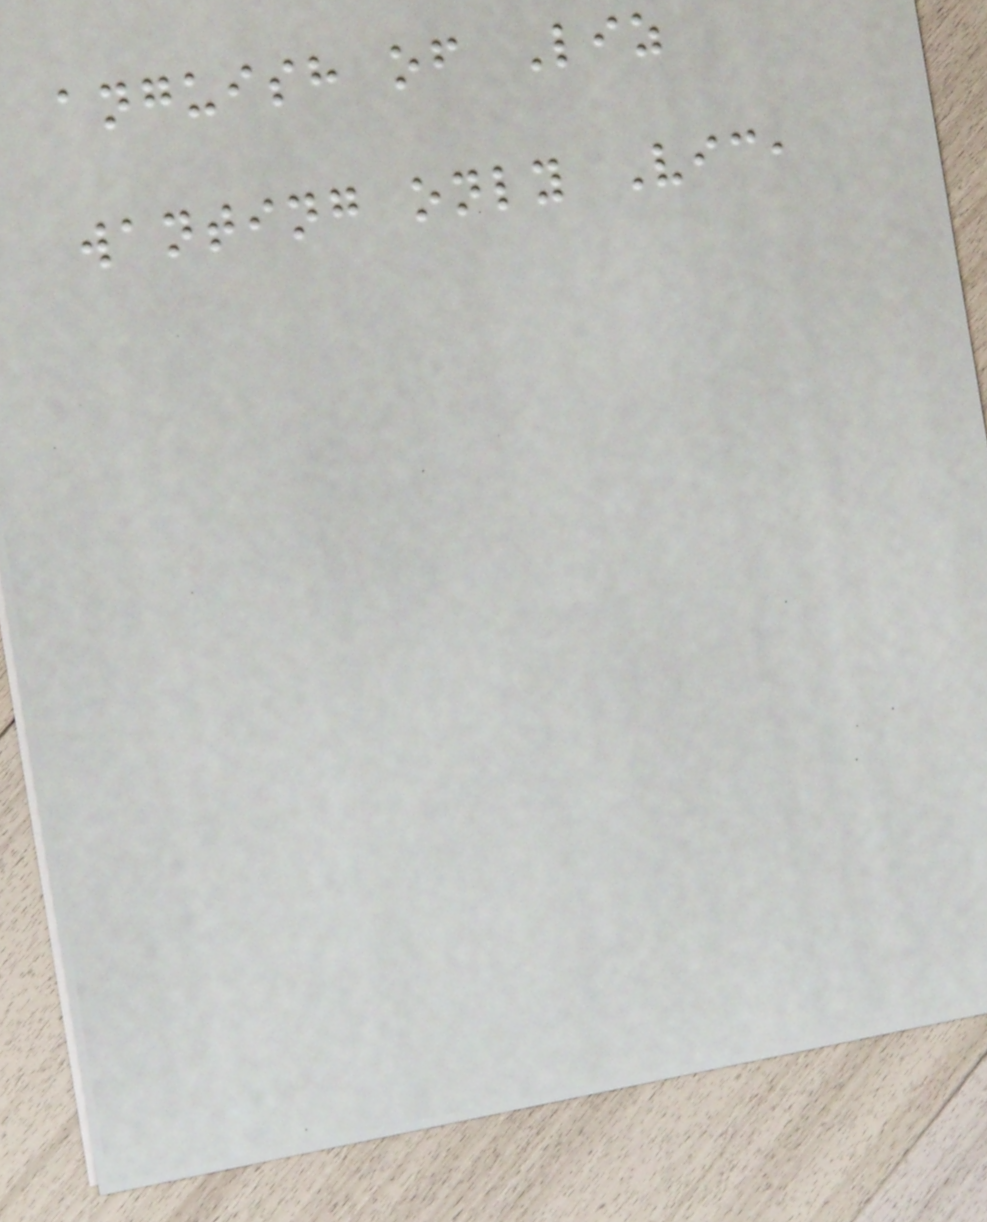anguish of Liz
wanting only Vic,
